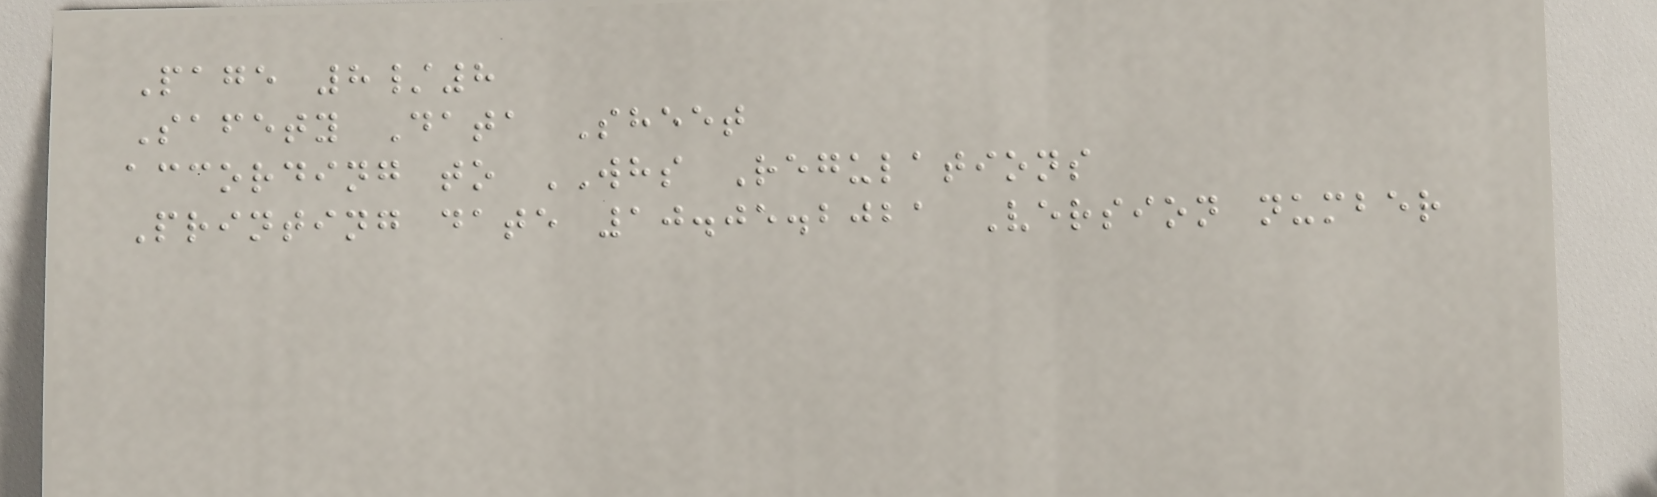Page 8/8
Safety Data Sheet
according to WHS Regulations
Printing date 10.05.2021 Version number
